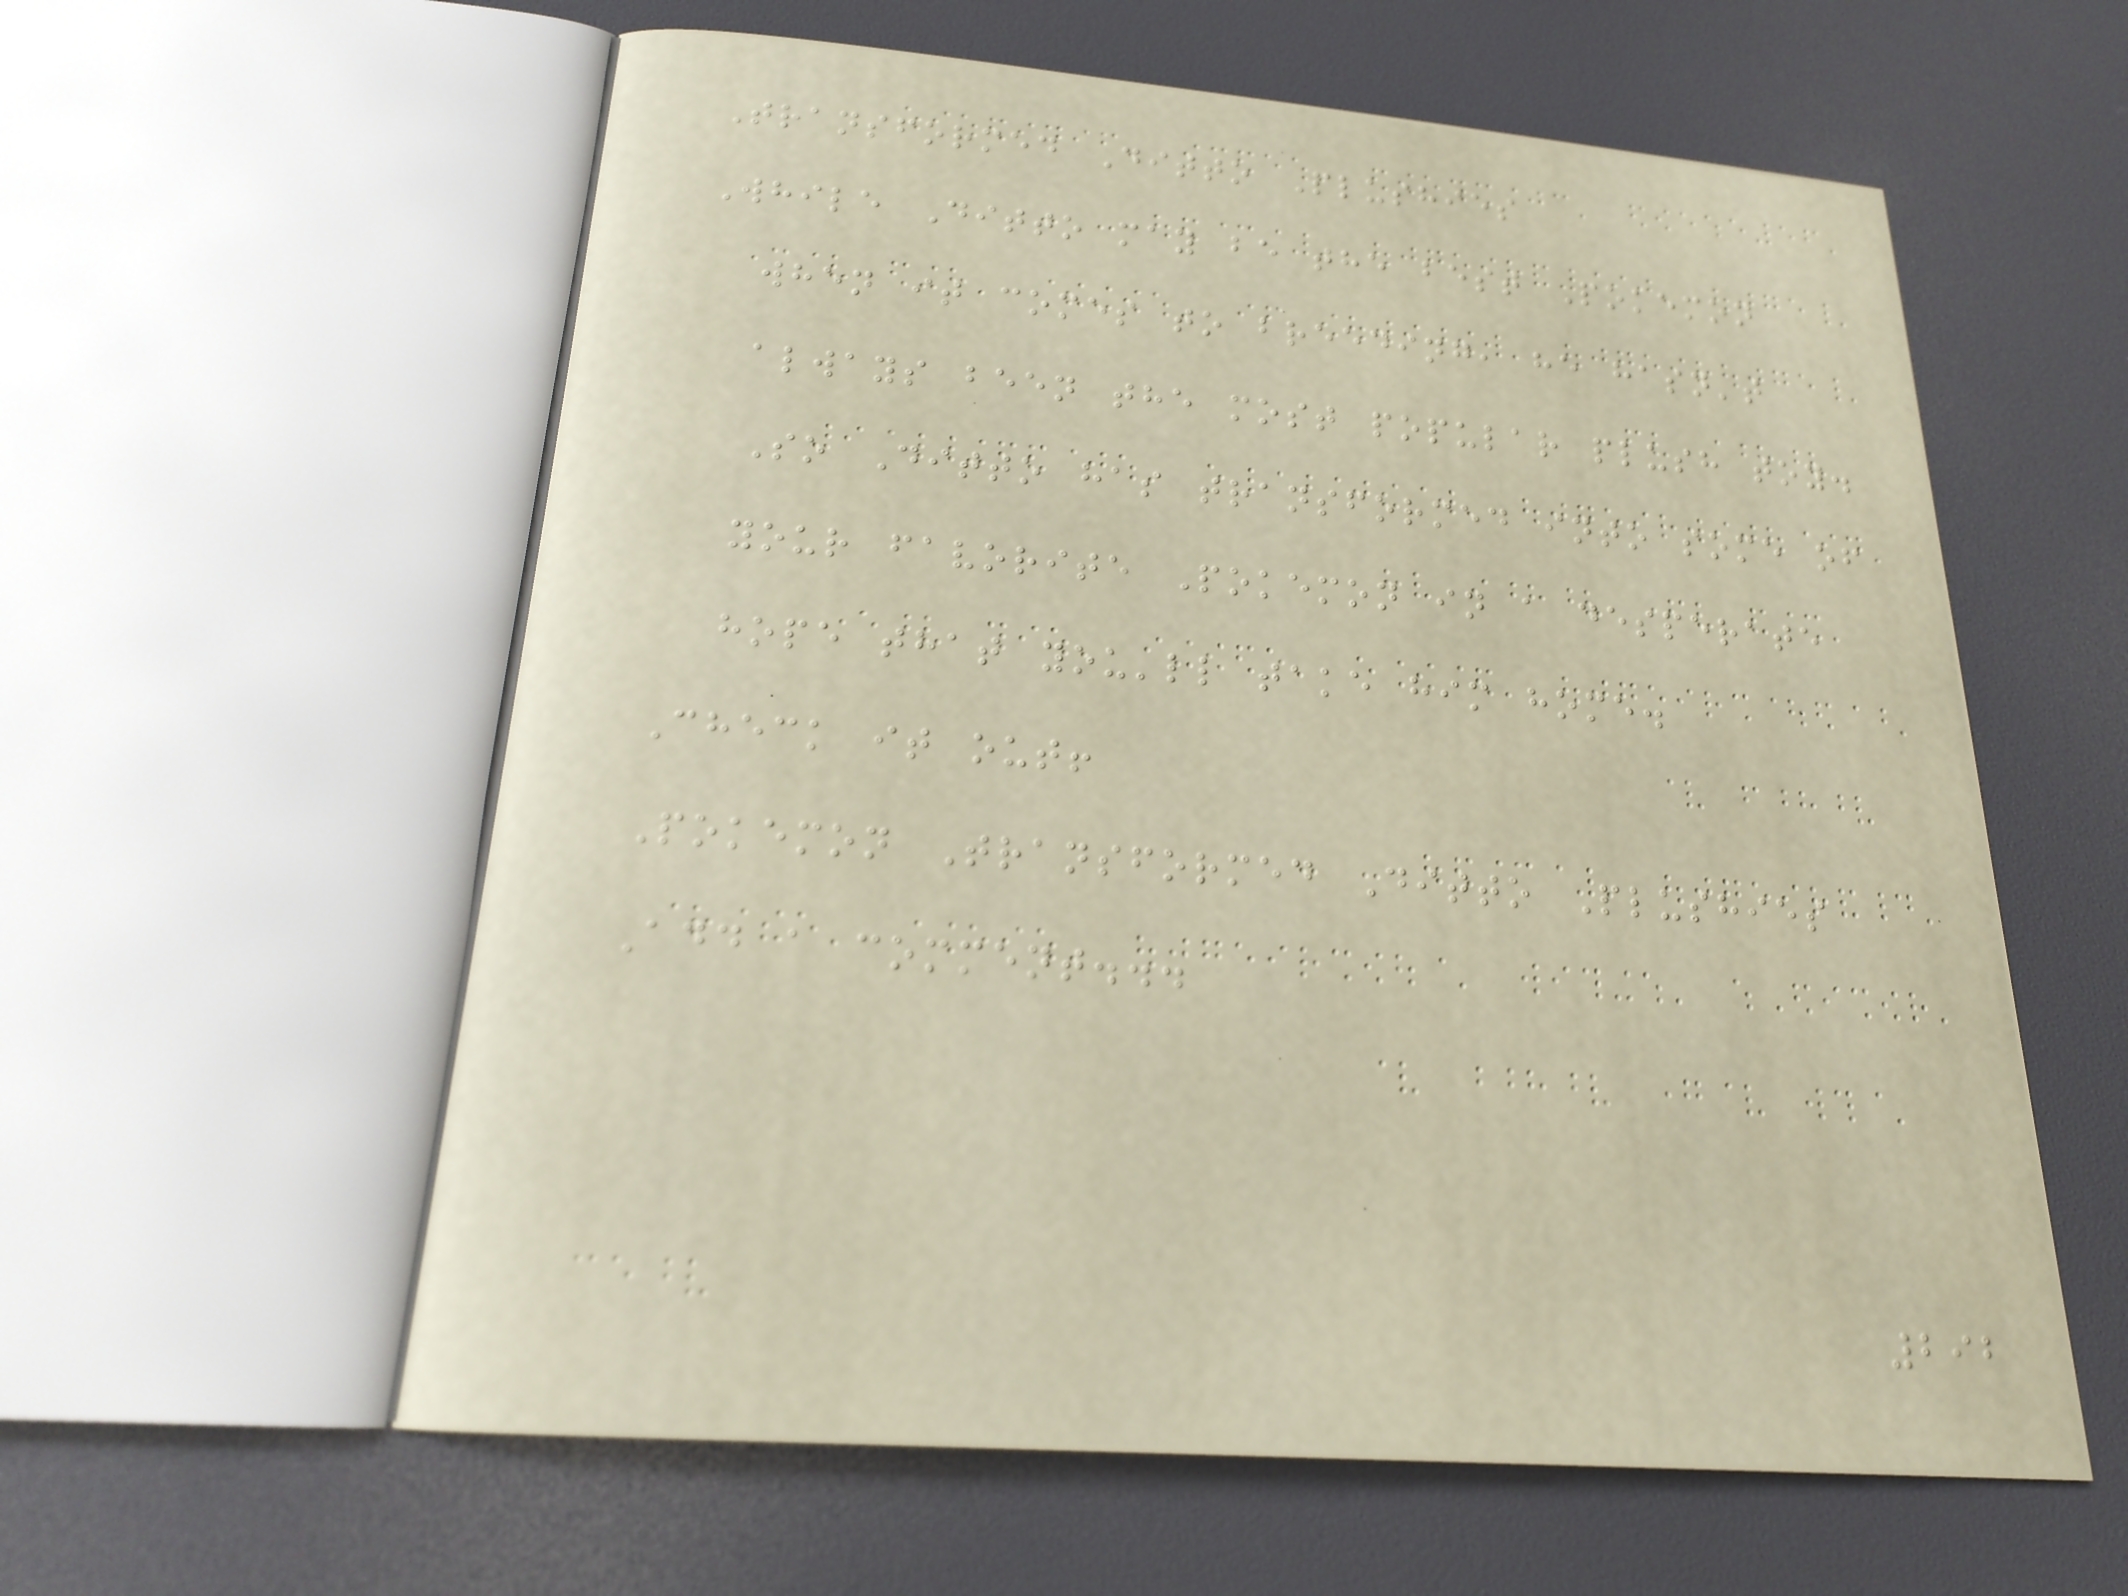Transformed Ditto Plushies
While Ditto may be the best Pokemon
when it comes to breeding, he hasn't
always been the most popular plush toy.
So Ditto has transformed into some of
your favorite Pokemon in a desperate
hope that you'll take him home.
Check it out!
Pokemon Transformed Ditto Plushies
Add a comment...
292
